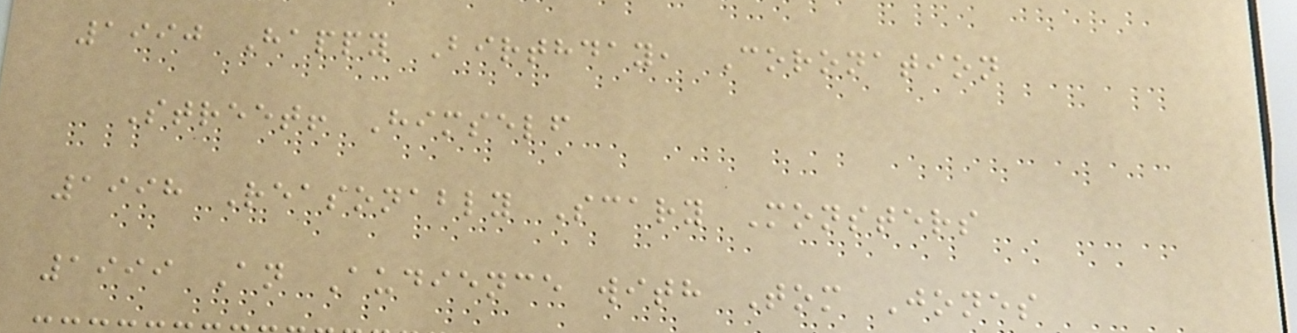1990 Happy Birthday, Coronation
Street! Himself
1998 Reasonably Scary Monsters
1999 An Audience with Tom Jones
